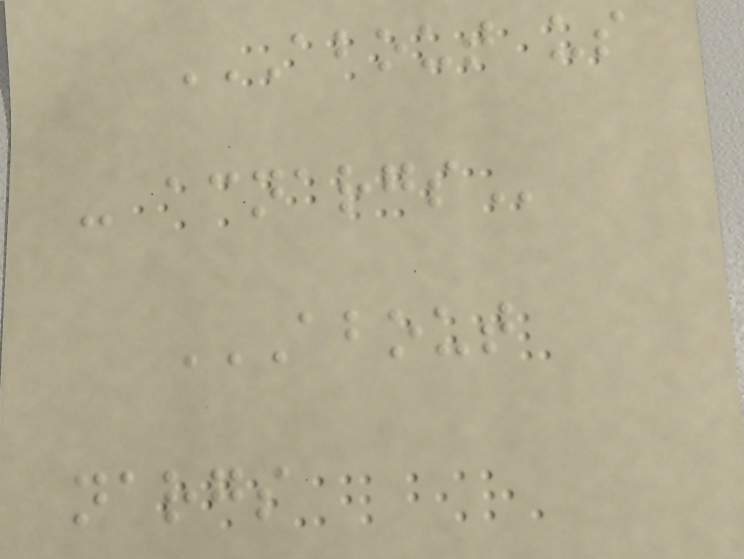ABOUT US
- ACNARGS
ABOUT
NARGS
